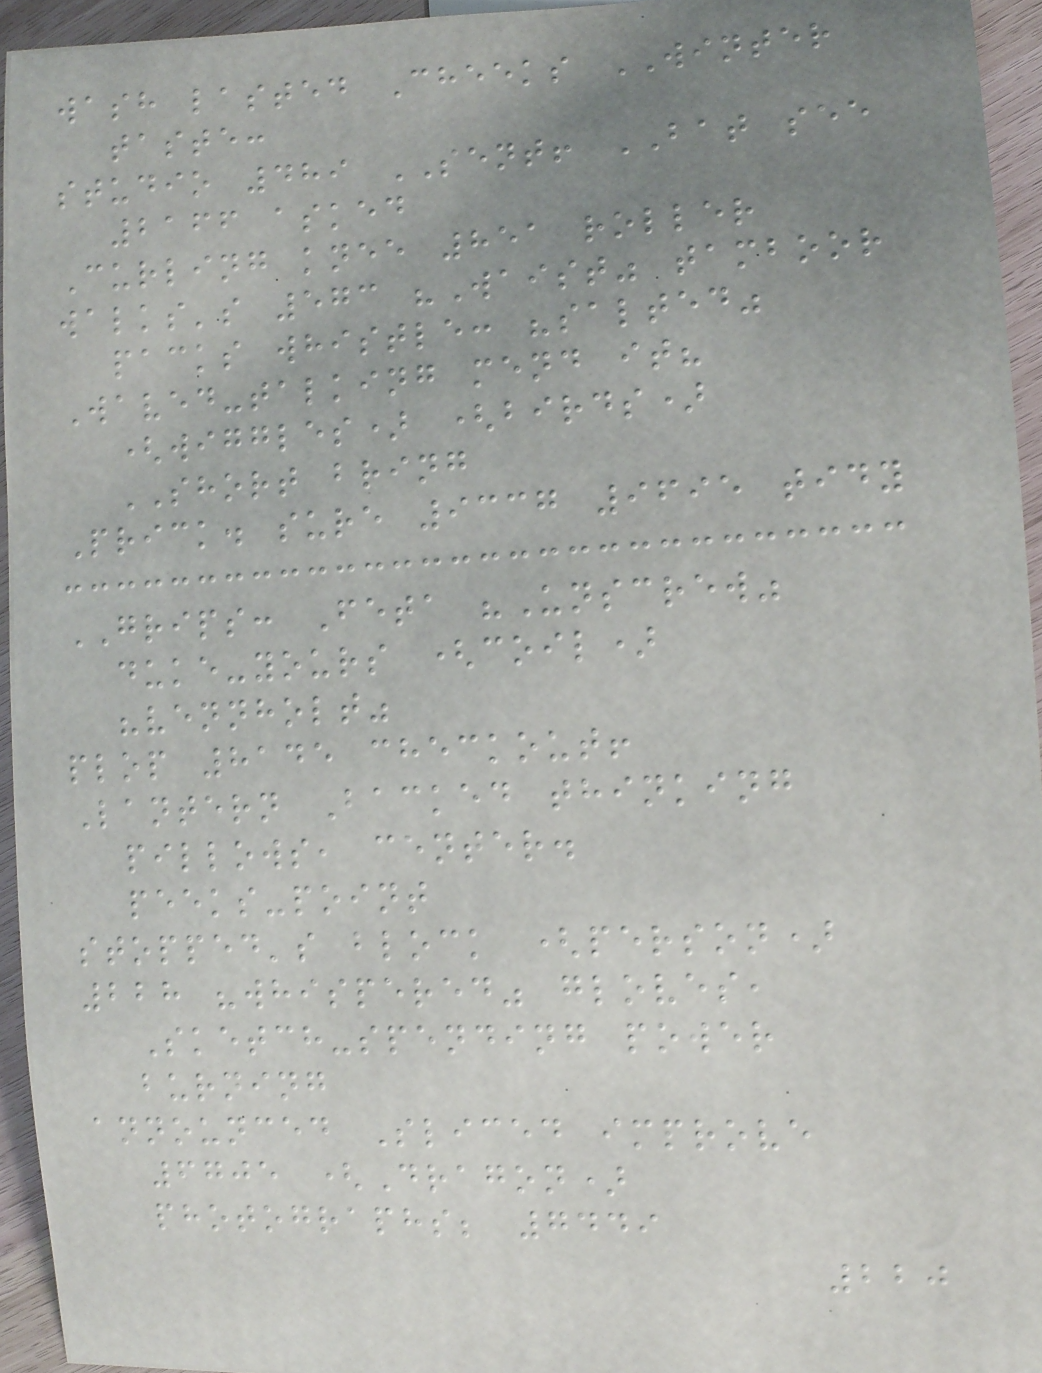wash lasted Cheeks WINTER
taste:
studio 489 SENT! BAT see
2166 asked
Curling knee 851 roller
walks's 573 "Waist" tamboor
packs whistle: "salted"
Waved-talking mend it?
(wiggles) (birds)
SHORT bring
Prick. sure 9337 9695 tidy
GRIPS: Feta "Unscrew"
duke-yours (coil)
"vennholt"
plop 8145 checkout!
Lantern Backed thinking
pillows, center.
peeks-point
stopped's block (person)
228 "whispered" gloves,
Sketch-spending power
burning
announced Sliced improve
6705 (Dragon)
photographs; 7449
220
